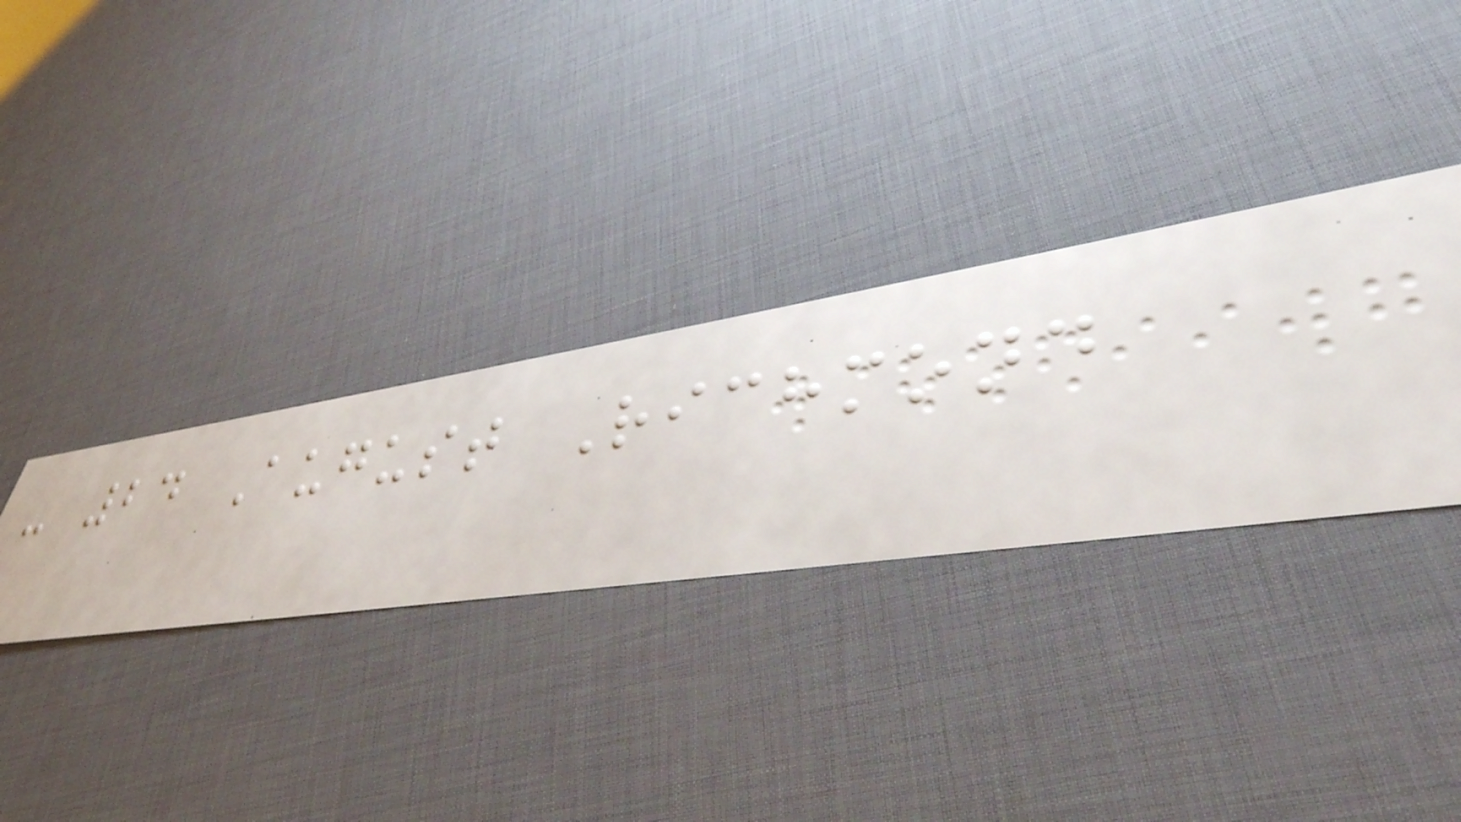- 24 August Richmond
